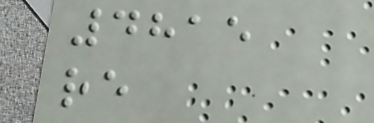4815
re
